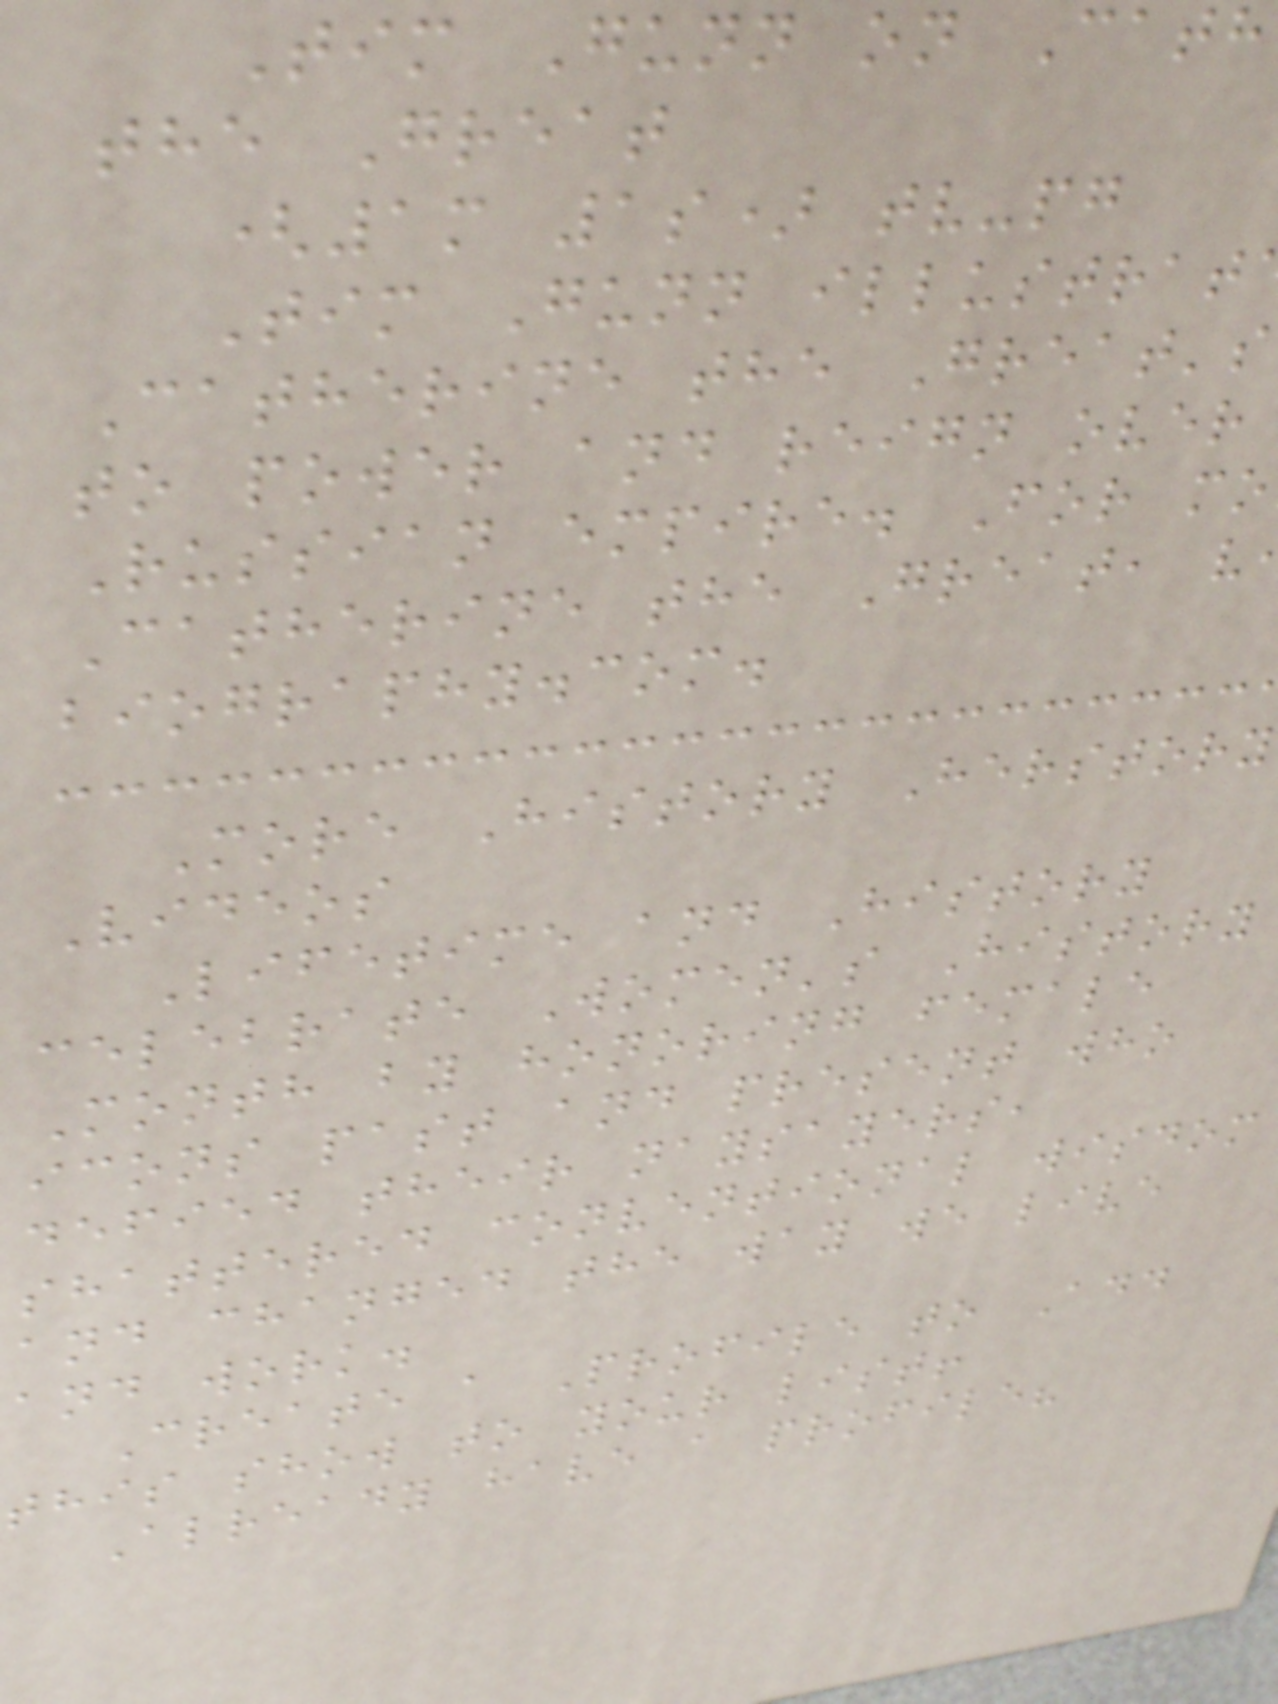Tim Gunn on Cath
the Great
(1m 1s) tv-pg
Tim Gunn illustrat
Catherine the Great's
to power and reign over
Russian empire. For mo
Catherine the Great, v
biography.com.
More History Herstory
Videos
Lifetime and History
celebrate Women's History
Month by honoring female
icons past and present who
defied their naysayers,
shattered conventional wisdom
and changed the way we live
and work.
Create a Profile to Add
this show to your list!
Already have a profile?
